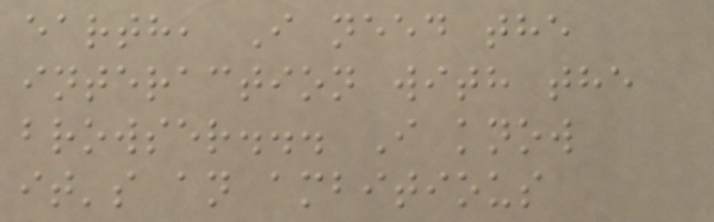earth, I need the
interaction with the
browser... I know
it's an ambitious
